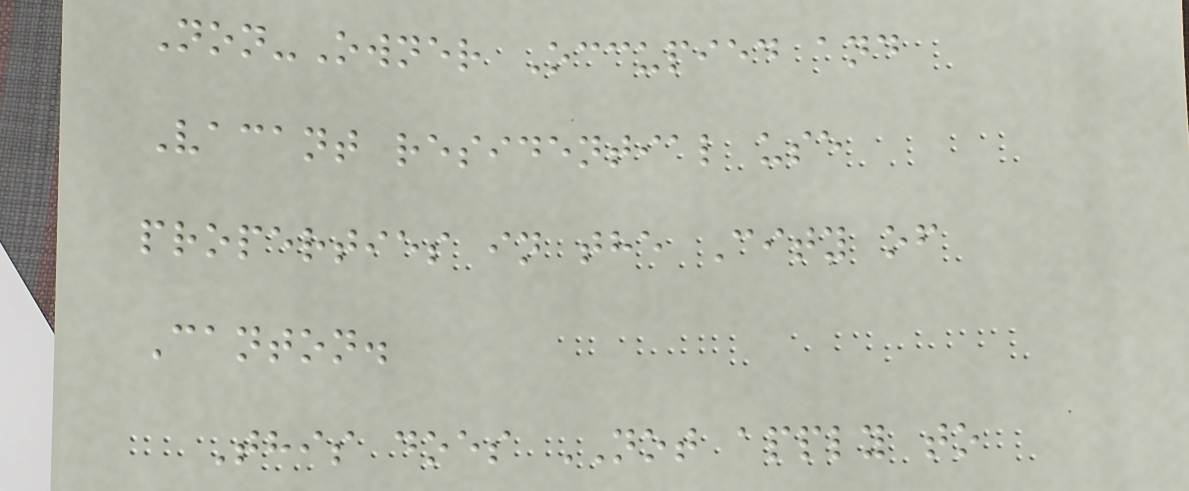Non-Owner Occupied and
Vacant residential use
properties in the City of
Canton.
This does NOT apply to
